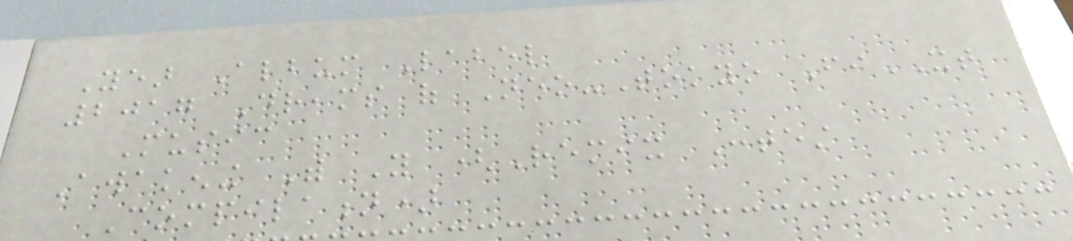Year Album Label
2017 Dreams of Neo-Tokyo FiXT
Music
Awakening With You (Remix Contest
Compilation)
